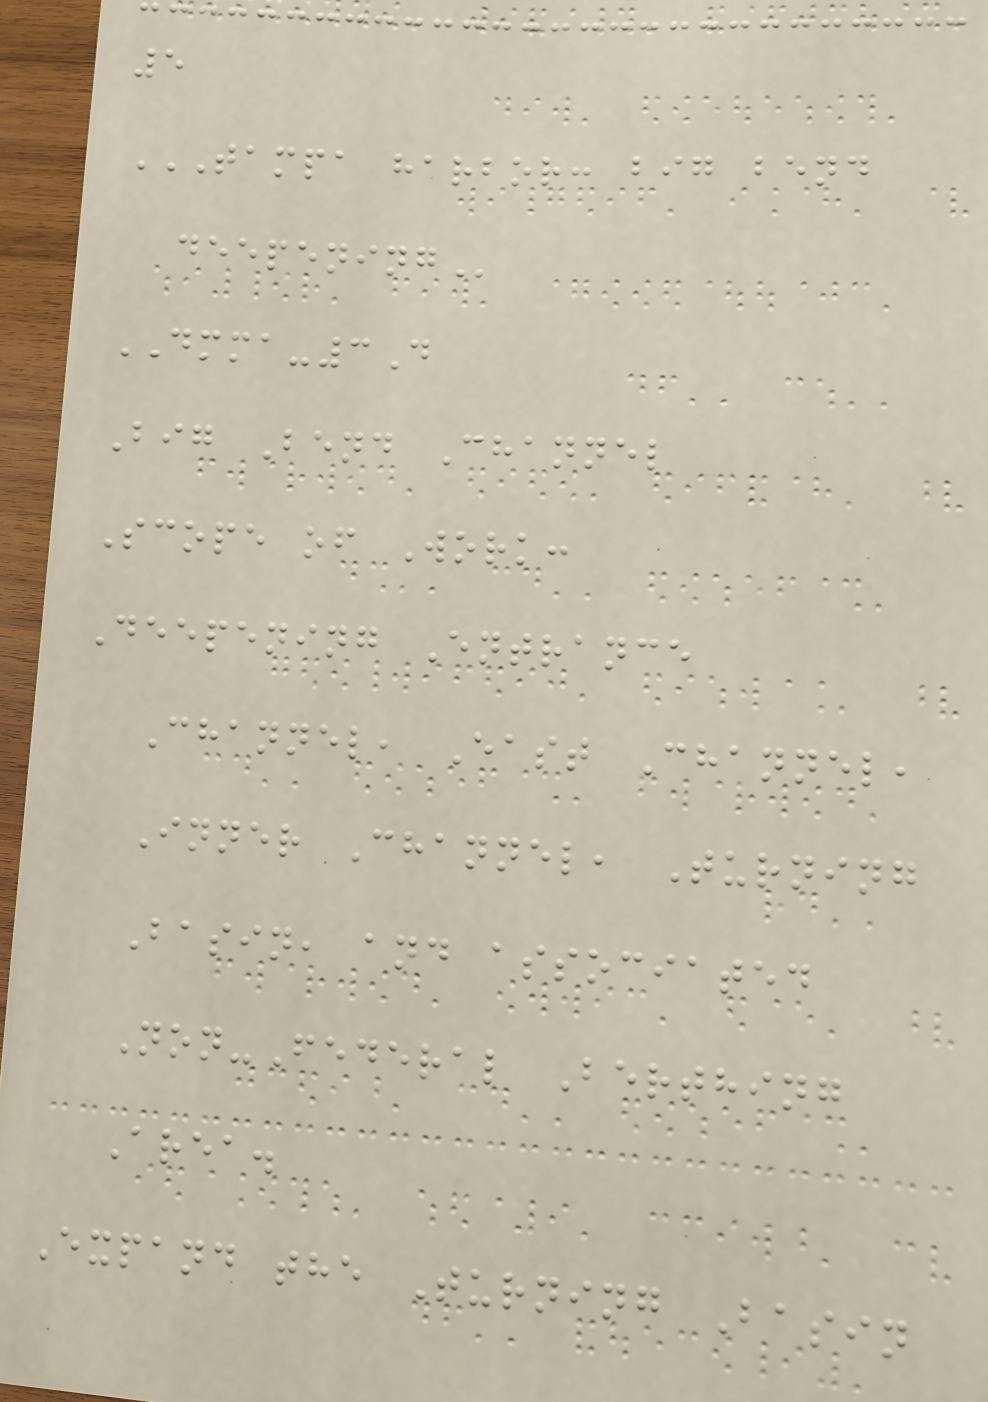5
TAMPA HARBOR: BIG BEND
DEEPENING
DMMA-3D
Big Bend Channel
Scope of Work:
Deepening Entrance
Channel, East Channel,
Inner Channel, Turning
Basin, and associated
Non-Federal Berthing
Area.
Expand the Turning Basin
